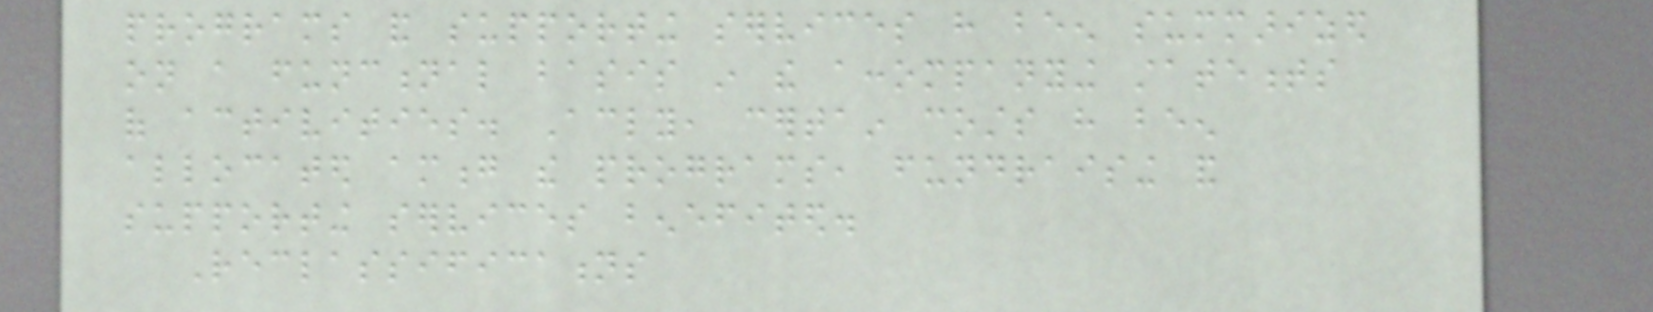programs and supporting services have been summarized
on a functional basis in the accompanying statements
of activities. Accordingly, certain costs have been
allocated among the programs, fundraising and
supporting services benefited.
Reclassifications
